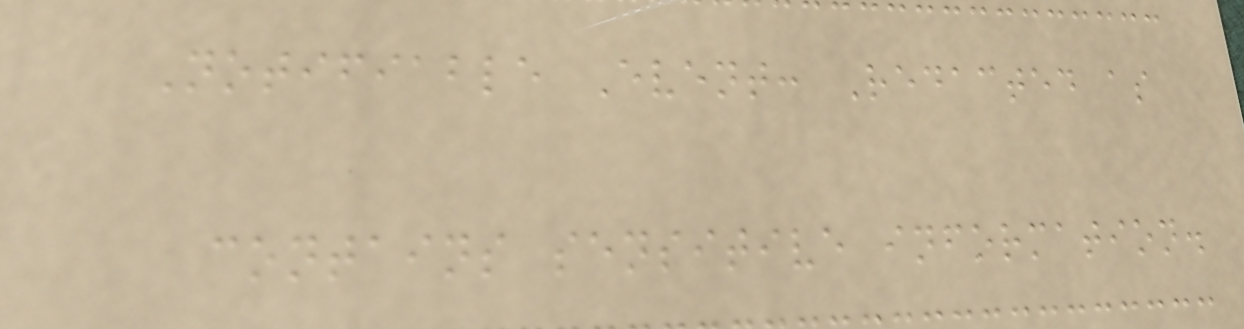Notifiable Event: Redacted as
contains sensitive information.
